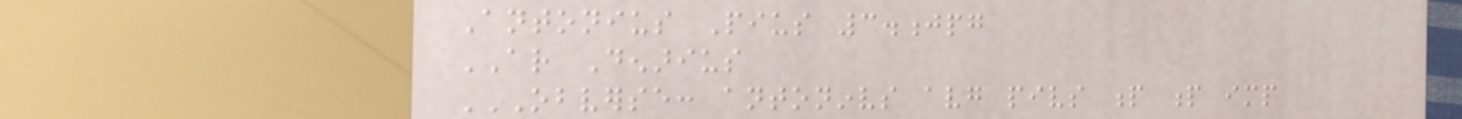Antonius Pius 3.jpg
AR Denarius
OBVERSE: ANTONINVS AVG PIVS P P IMP
